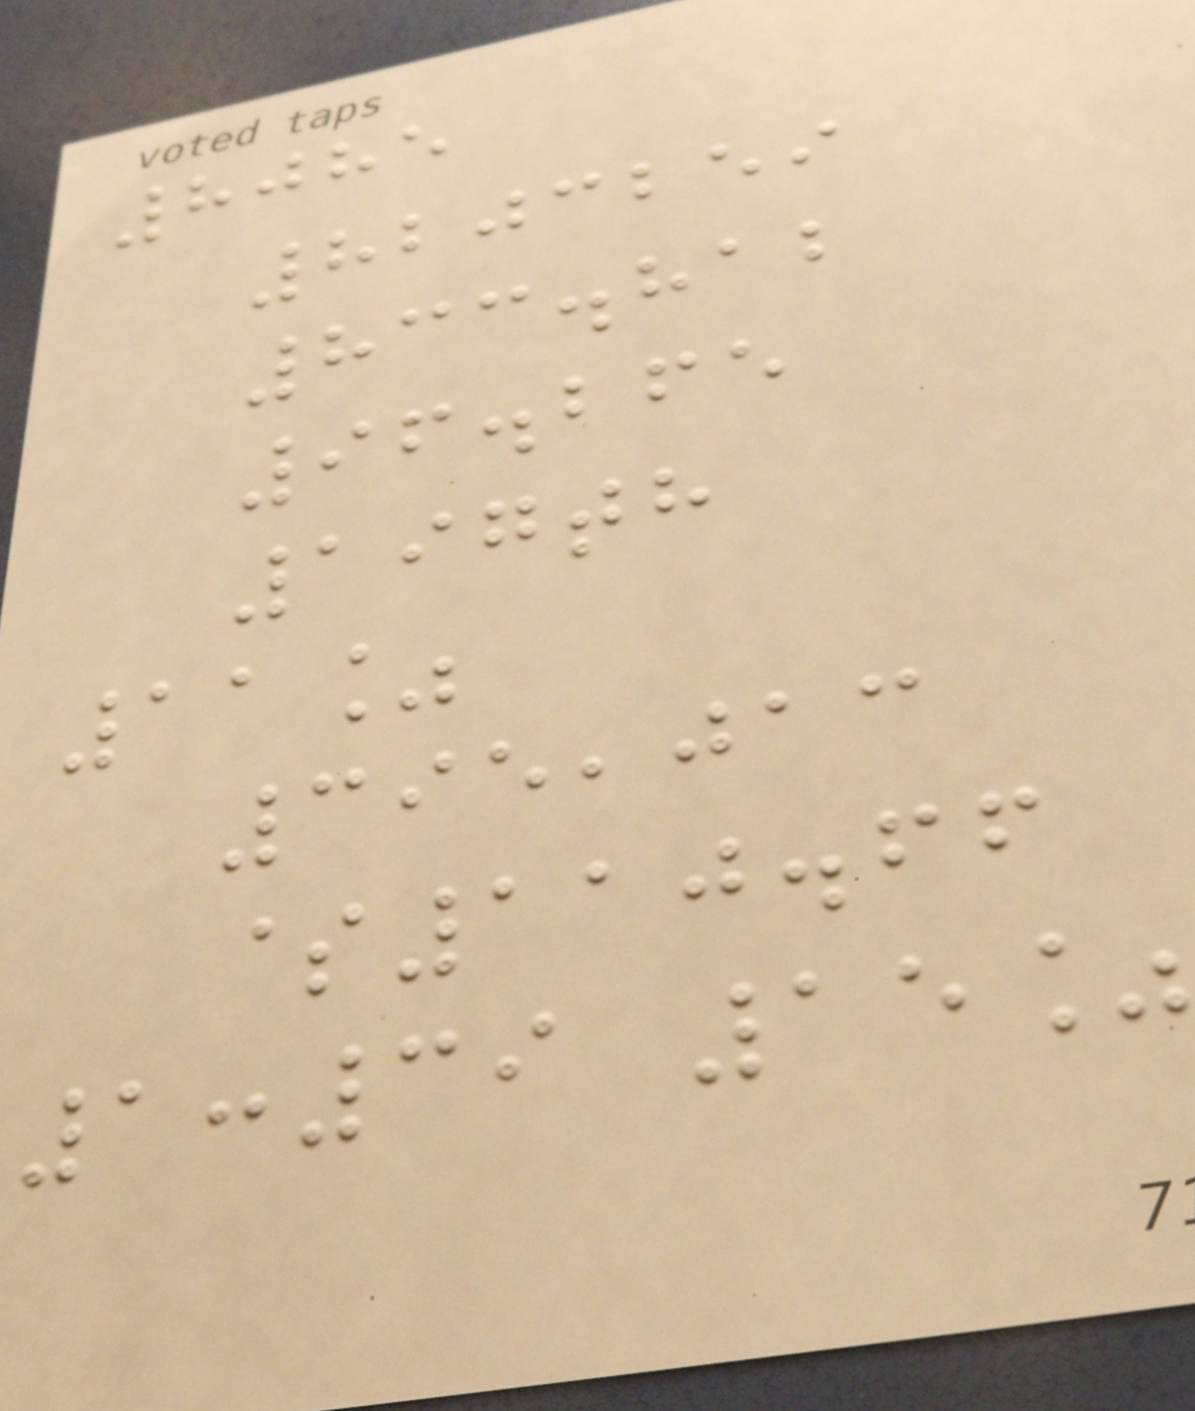8085
8203259
833.812
96.265
197th
11%
395,013
$110.66
1:39 15%
